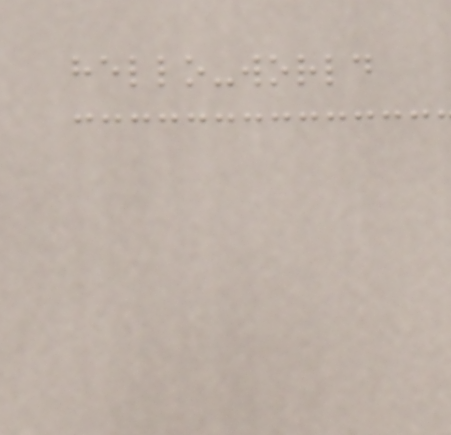hello-world
